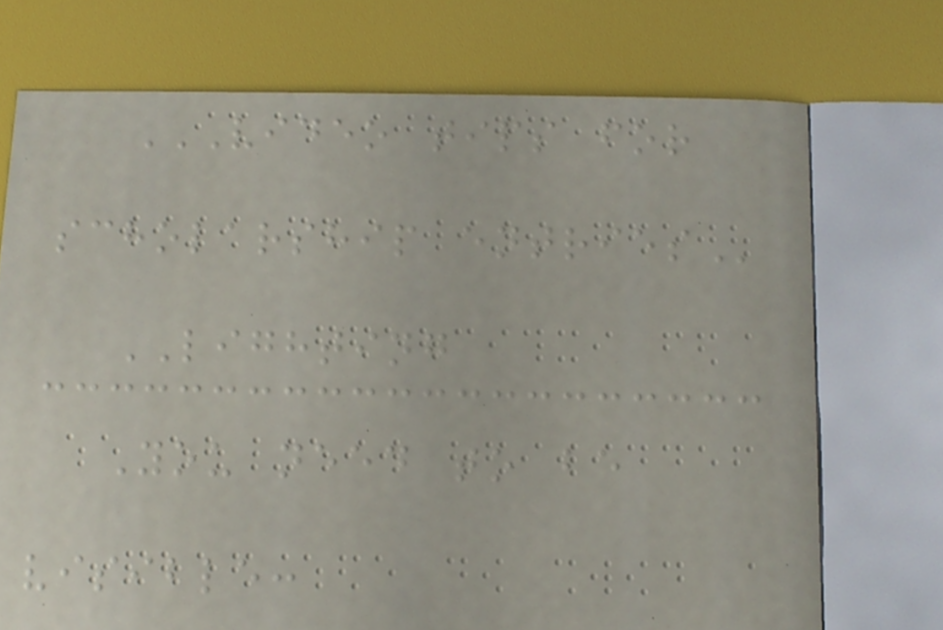VIDEO TIPS FOR
SCHOLARSHIP ENTRIES
LIGHTING
You need to be
visible:
